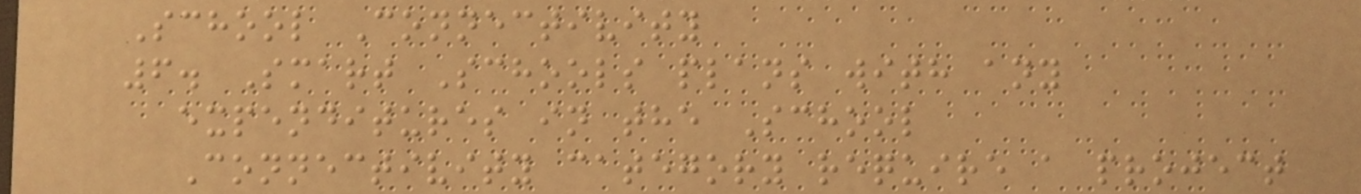School Connectivity
6. Smart Schools plans with any
expenditures in the School
Connectivity category require a project
